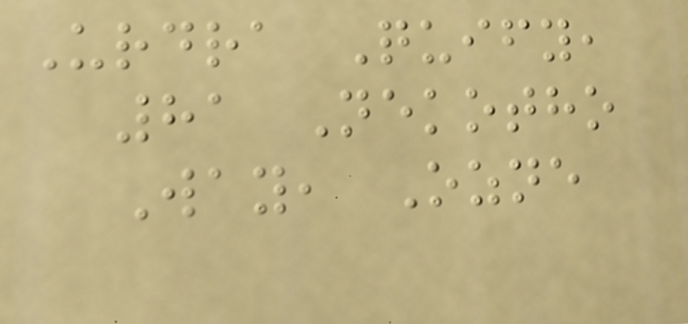Urdra Quify,
81 Nekotho
Way, Ozne
